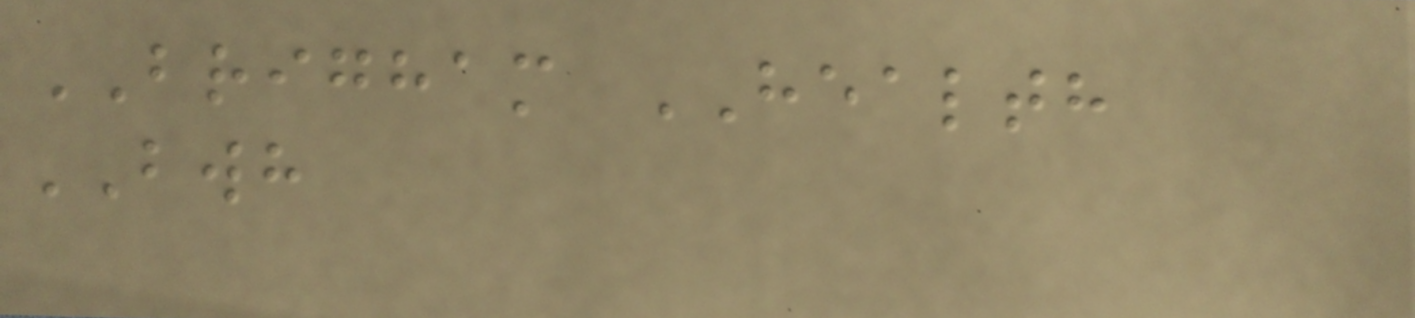BRIGHAM HEALTH
BWH
